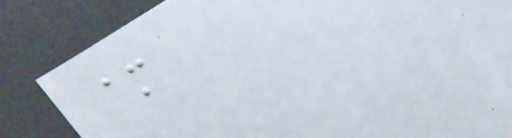am
